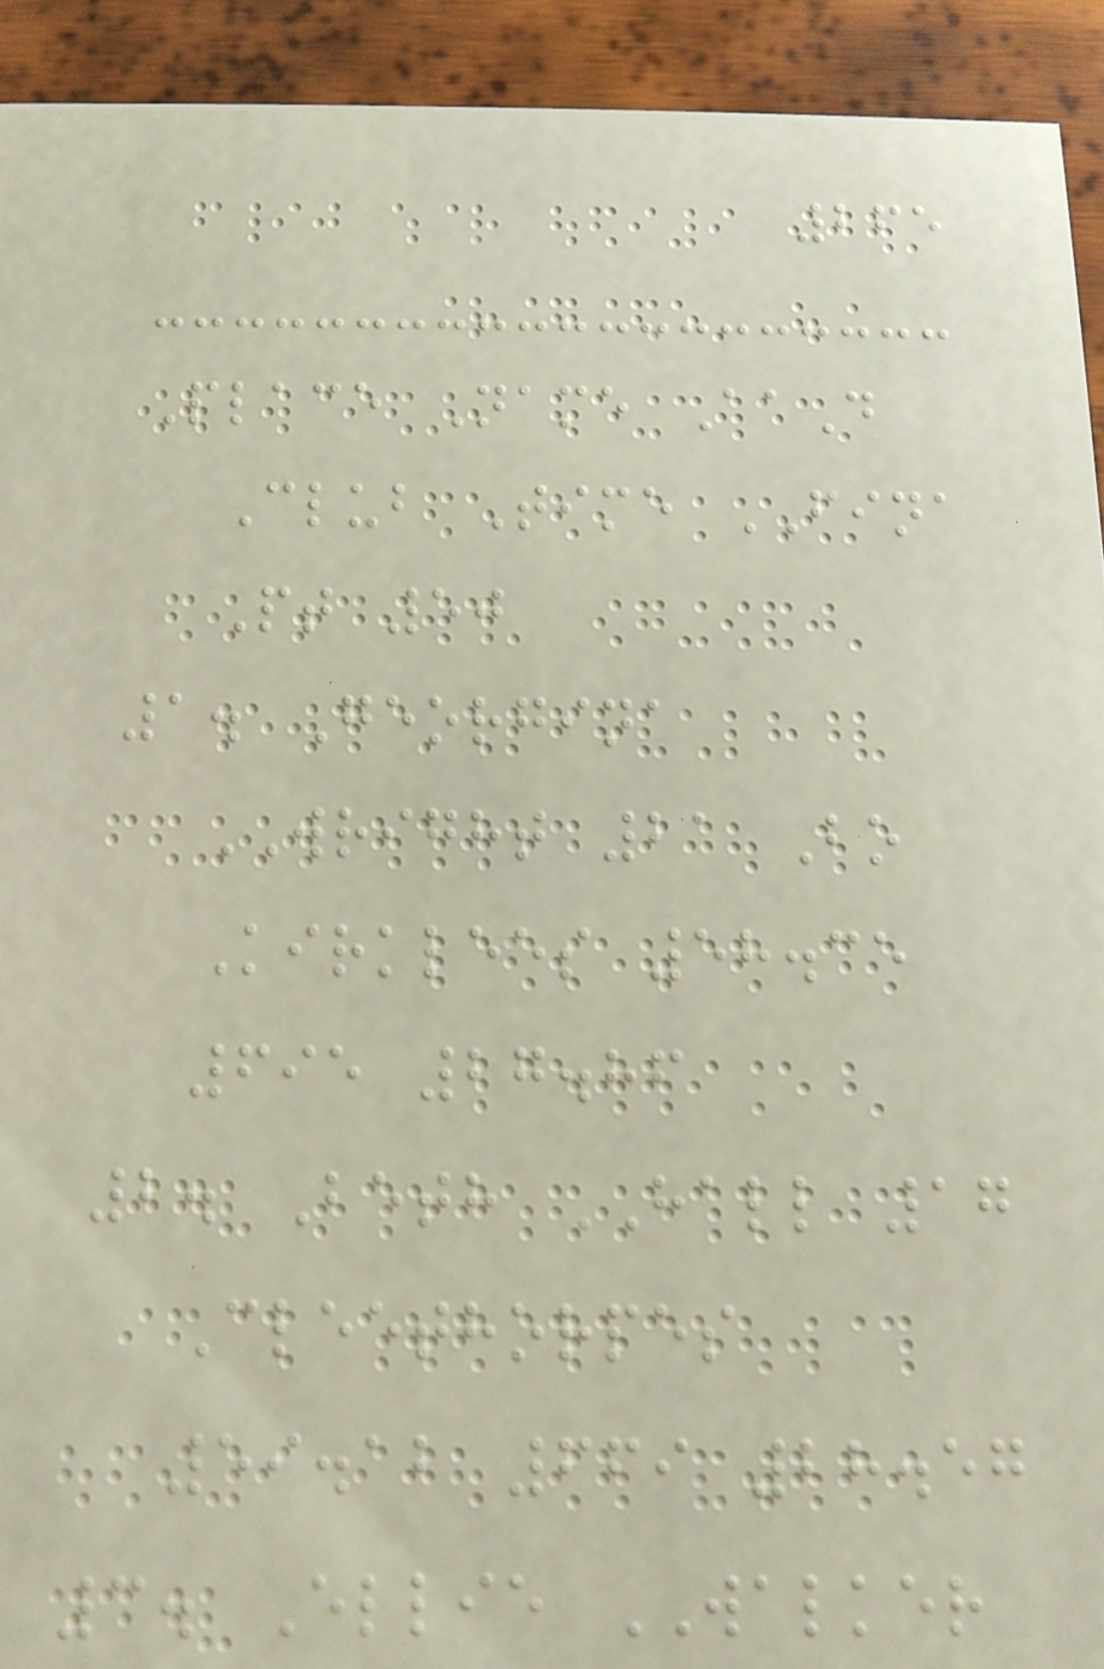265
Place Name AaD
Club Time FINA
Pt 50
1. Georgina
WRIGHT 21 Bo
Kirklees 58.35
695 27.86
2. Beth HALL 17
Cleethorpes
59.12 669 28.57
3. Ellie WALKER
